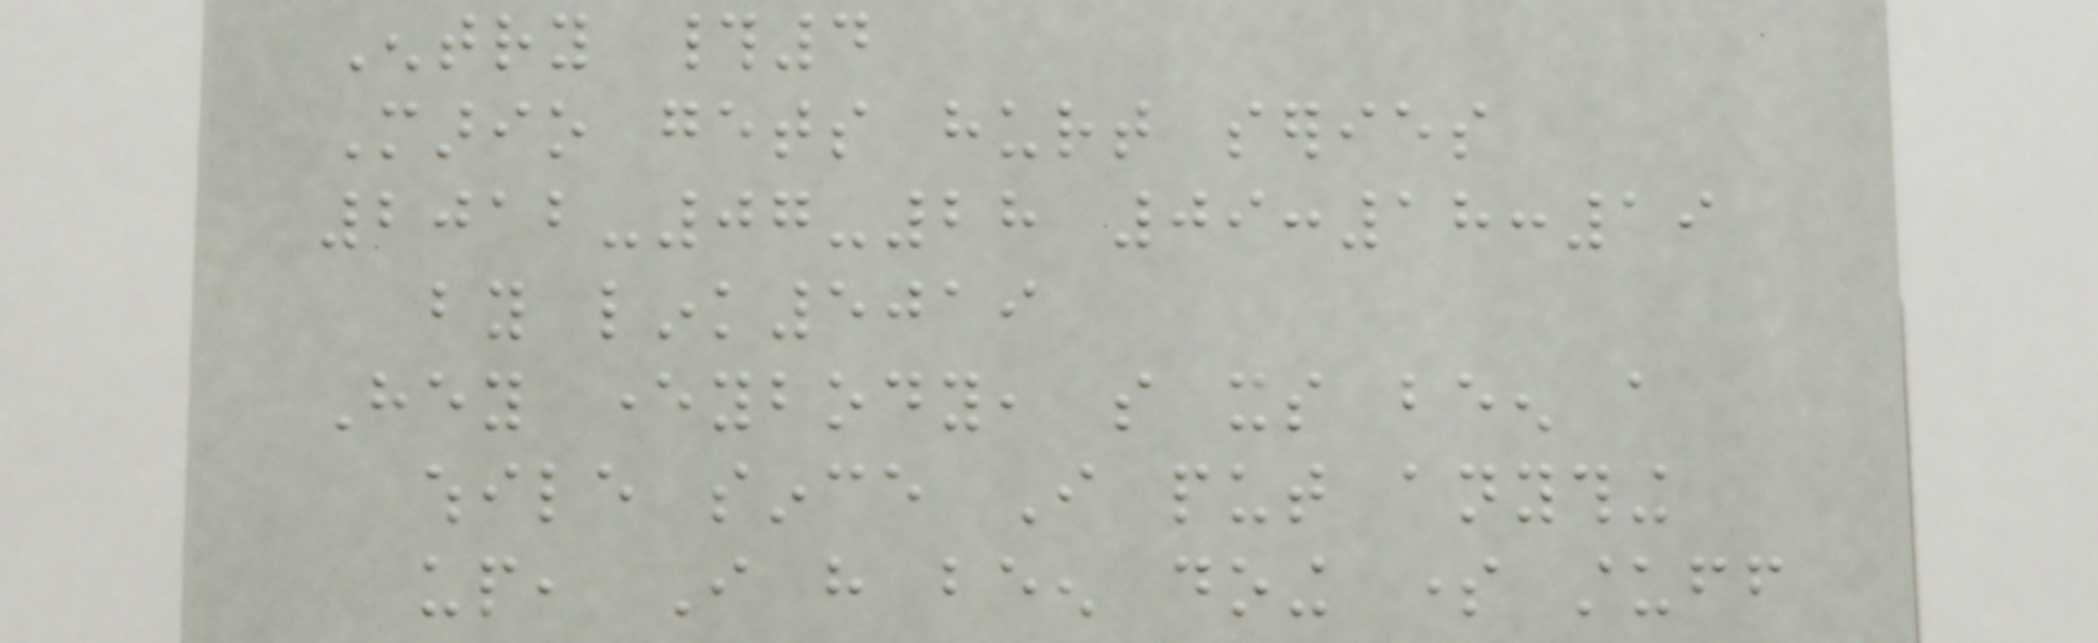Entry #4
Mario gets hurt series
2012-07-28 09:18:19
by link5019
Hey everybody, so its been a
while since I put anything
up, I have been doing some stuff
